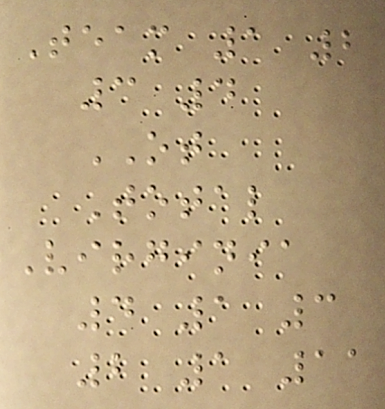Team 1 2
3 4
OT
Total
Virginia
4 1 3
2 1 11
